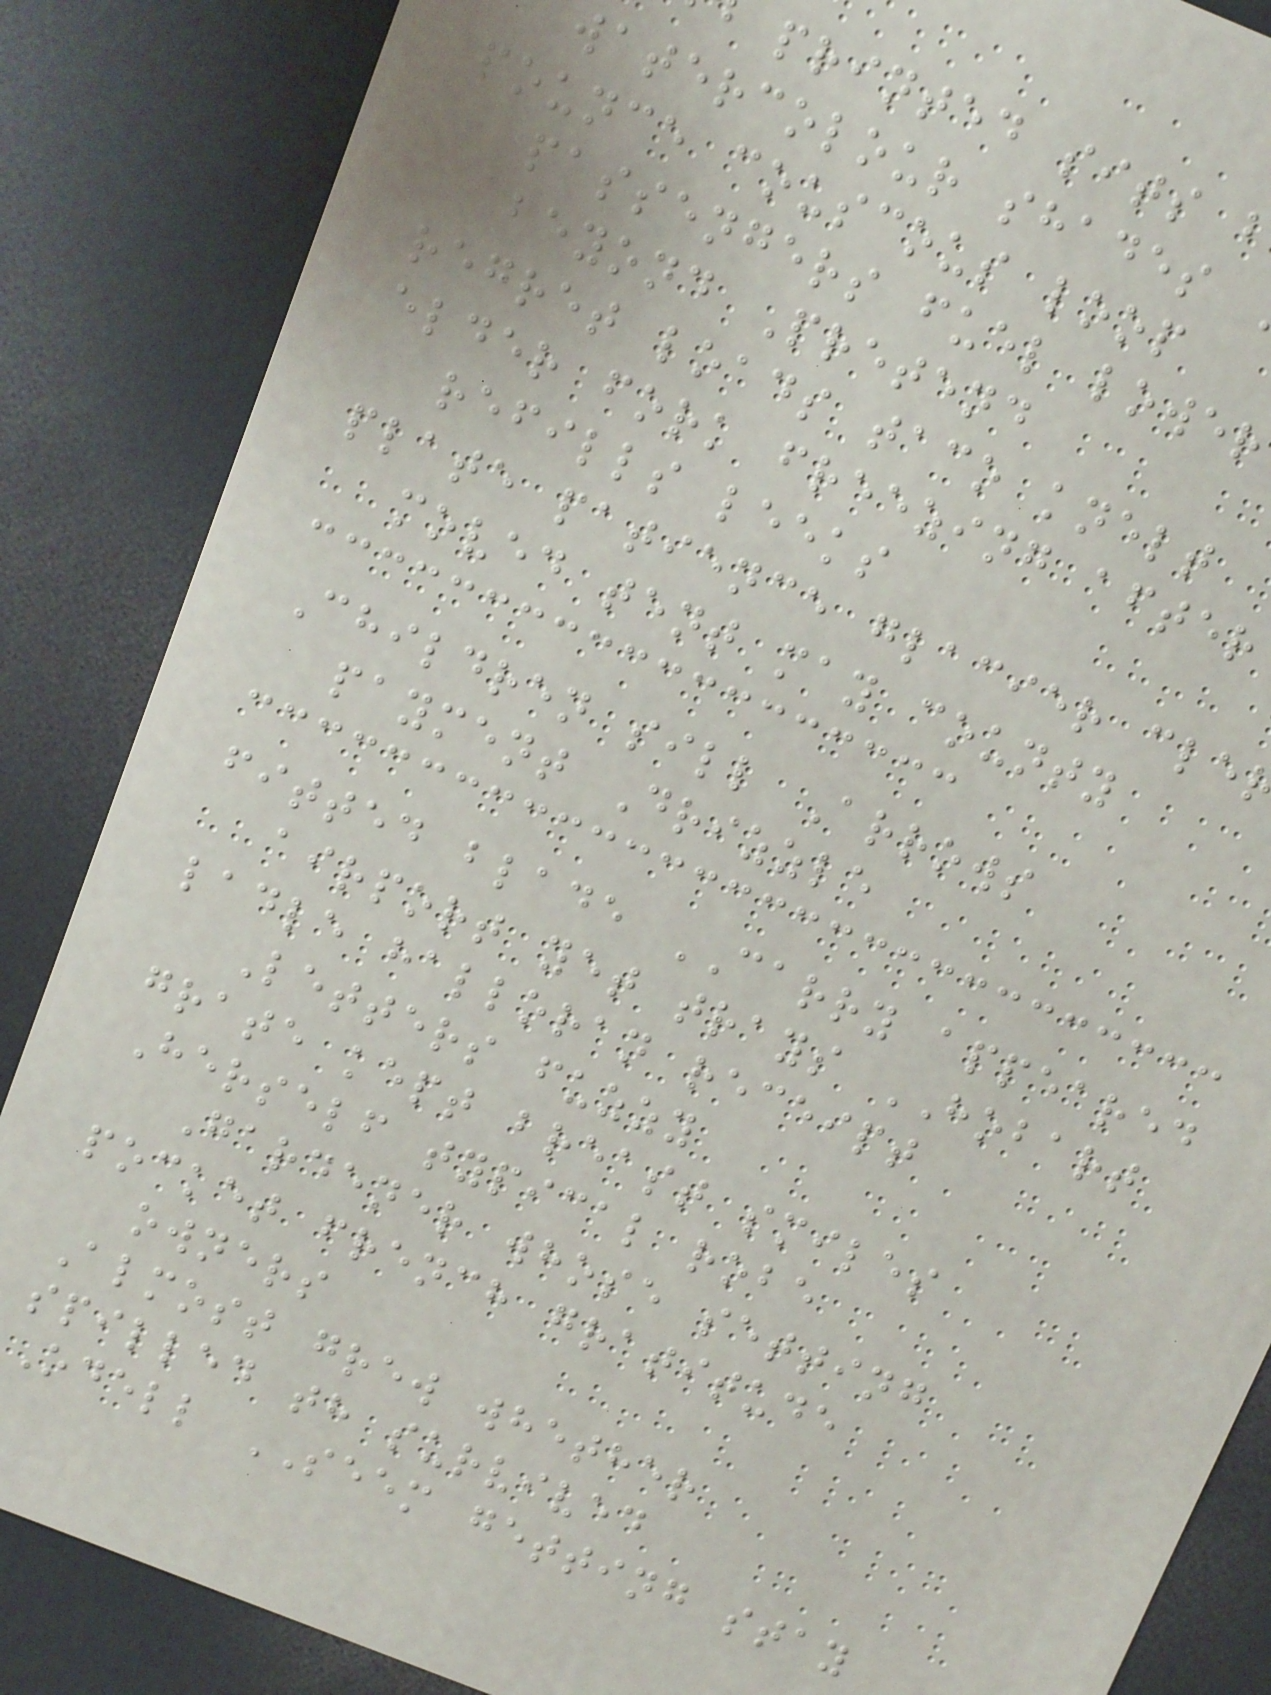printed sits
watercolour shades
pounce couscous loop
passengers fuel lower
beyond Pretend
regret loads taco knelt
elder fork freezing after
refills leeks
plate patience glacier cle
moved tent may county
Children sill Arrows
payment Drizzle
fitted blade CARRY appeared
airport yet trays HOBART
ladle halloran receipt
Letters fuzzy
grate kept breast smiles
Herself typical robe
Gardener whose setting
pocket french gratitude
owners
Almost grew whether
spilled th survived
Odell SEEM getting stay
